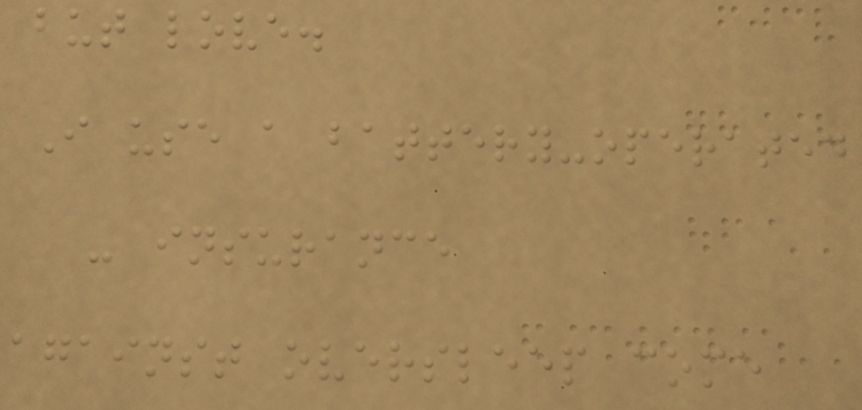but love.
I use a battery-operated
- insurance
against oversleep come
